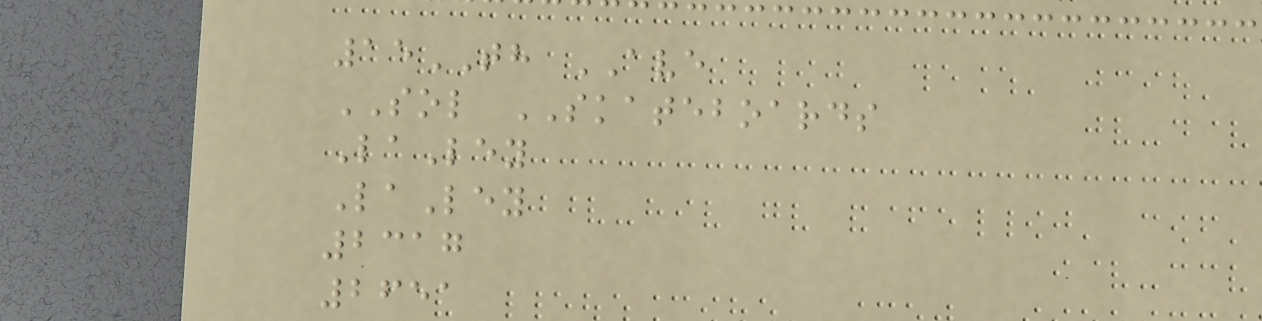15TH AVE
SOL SKATEBOARDS
LaLey
LaLey
2317
2651
